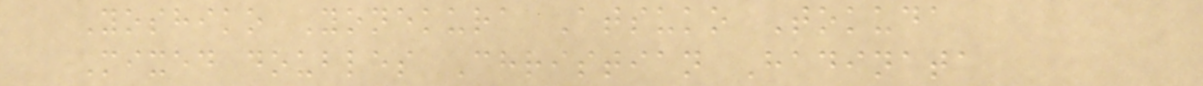Yoshiko Yonekura Atsuko Tokuda
Mixed doubles Christian Hadinata
